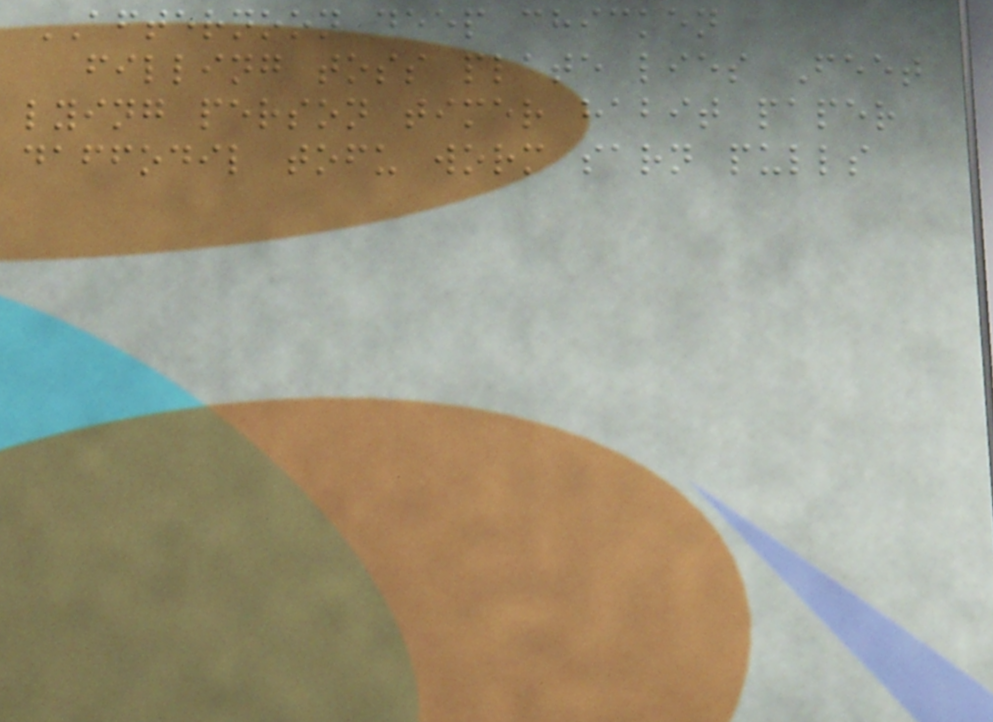AFTERNOON deep chicken
filling toss plate lies Feet
lying person timer habit paper
daffodil tofu worm sarn pulls
